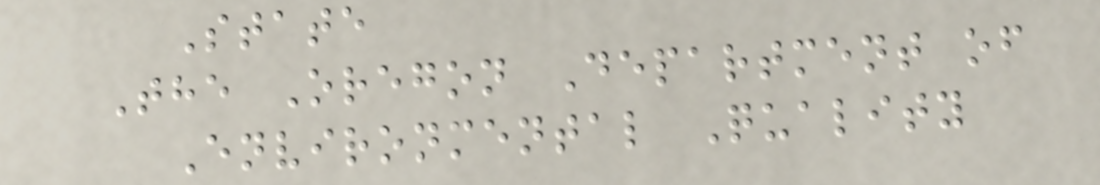State
The Oregon Department of
Environmental Quality
